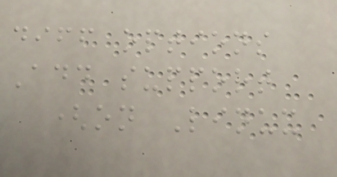diff options
Add support
(on Linux
